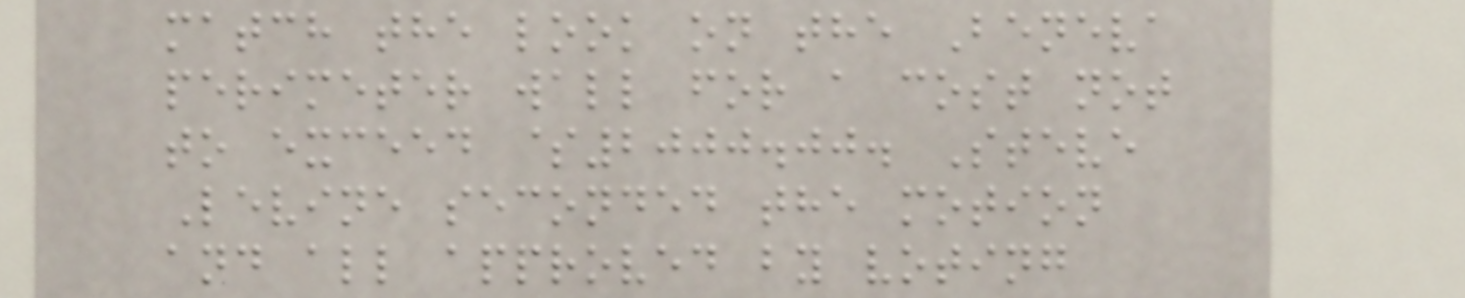match the look on the Beneva
perimeter wall for a cost not
to exceed $2000.00. Steve
Levine seconded the motion
and all approved by voting
